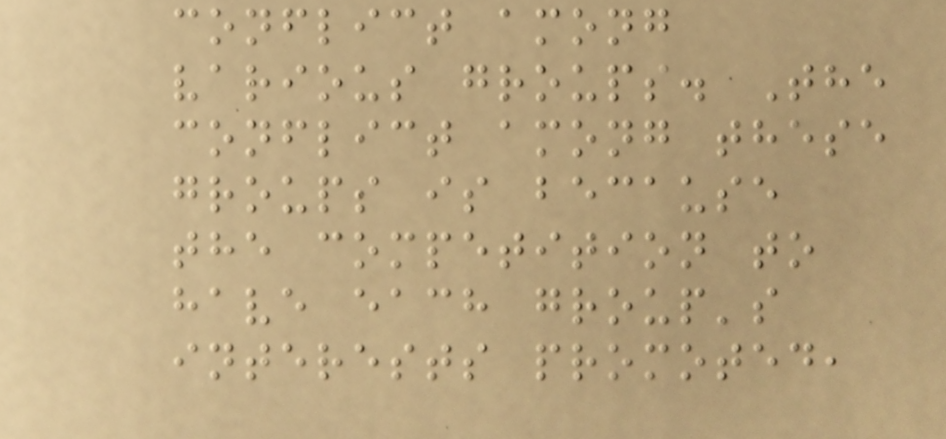conflict among
various groups. The
conflict among these
groups is because
the competition to
have each group's
interests promoted,
